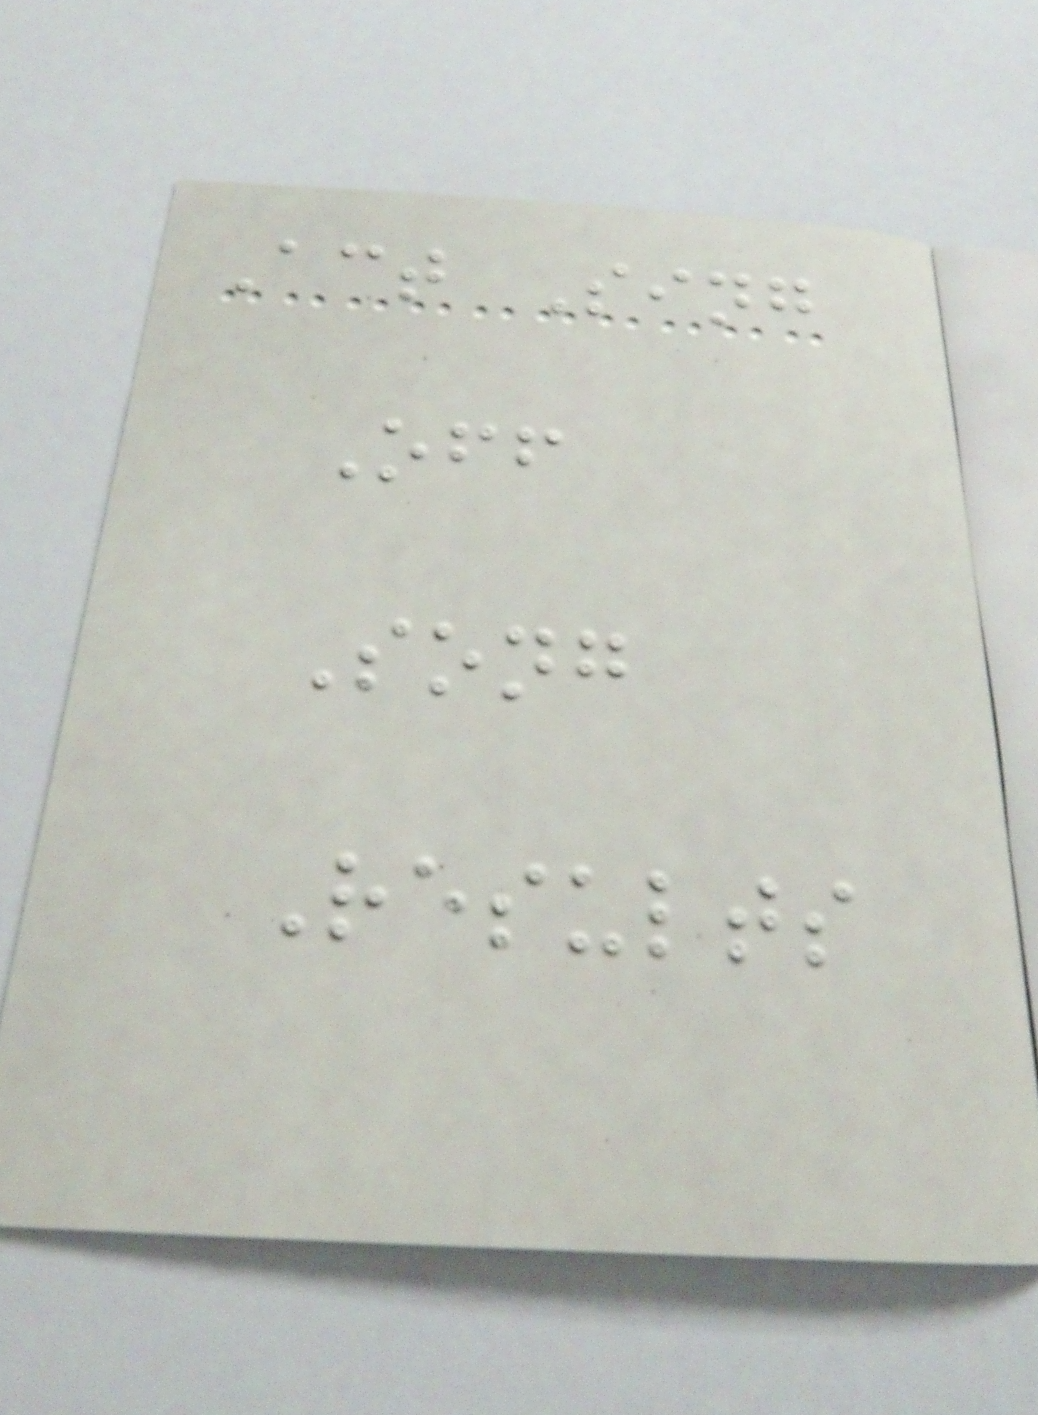Act Sing
Off
Song
Results
